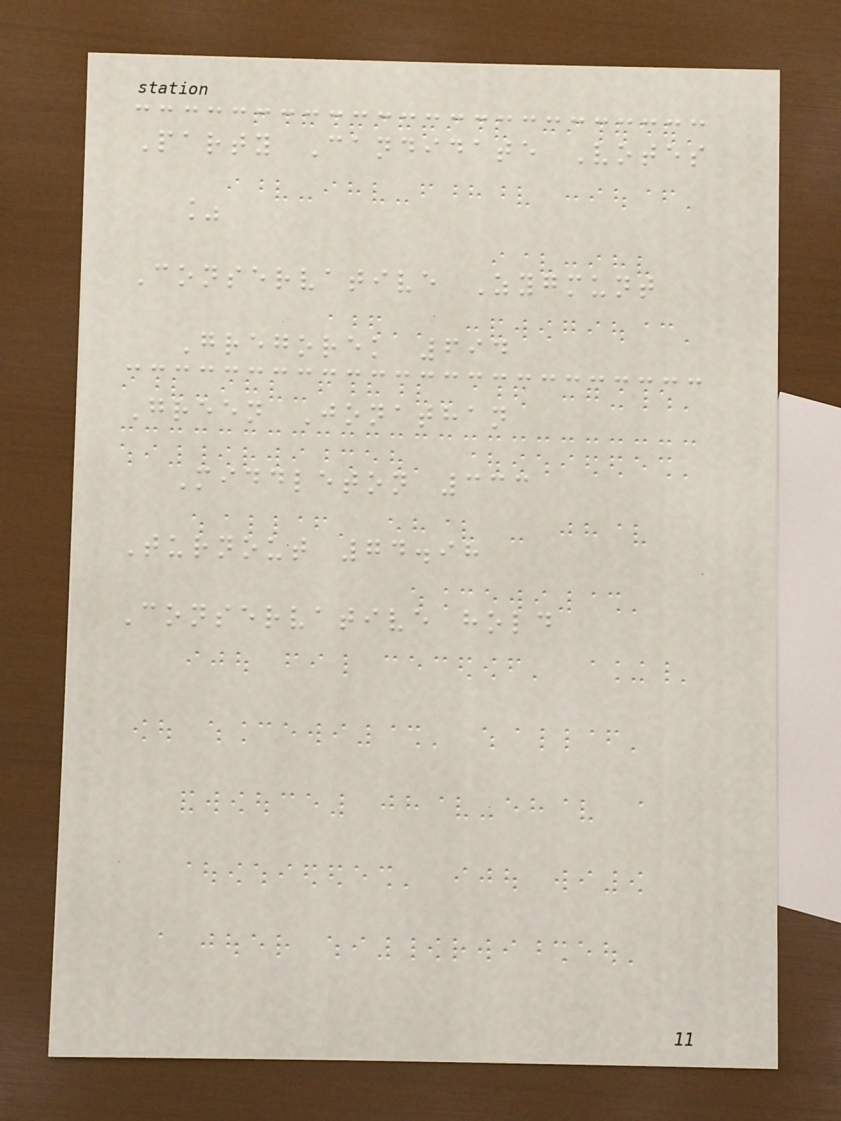Party Candidate Votes
%
Conservative Zygmunt
Gregorek 694
Green Jonathan
Middleton 333
Turnout 74.98
Conservative hold
